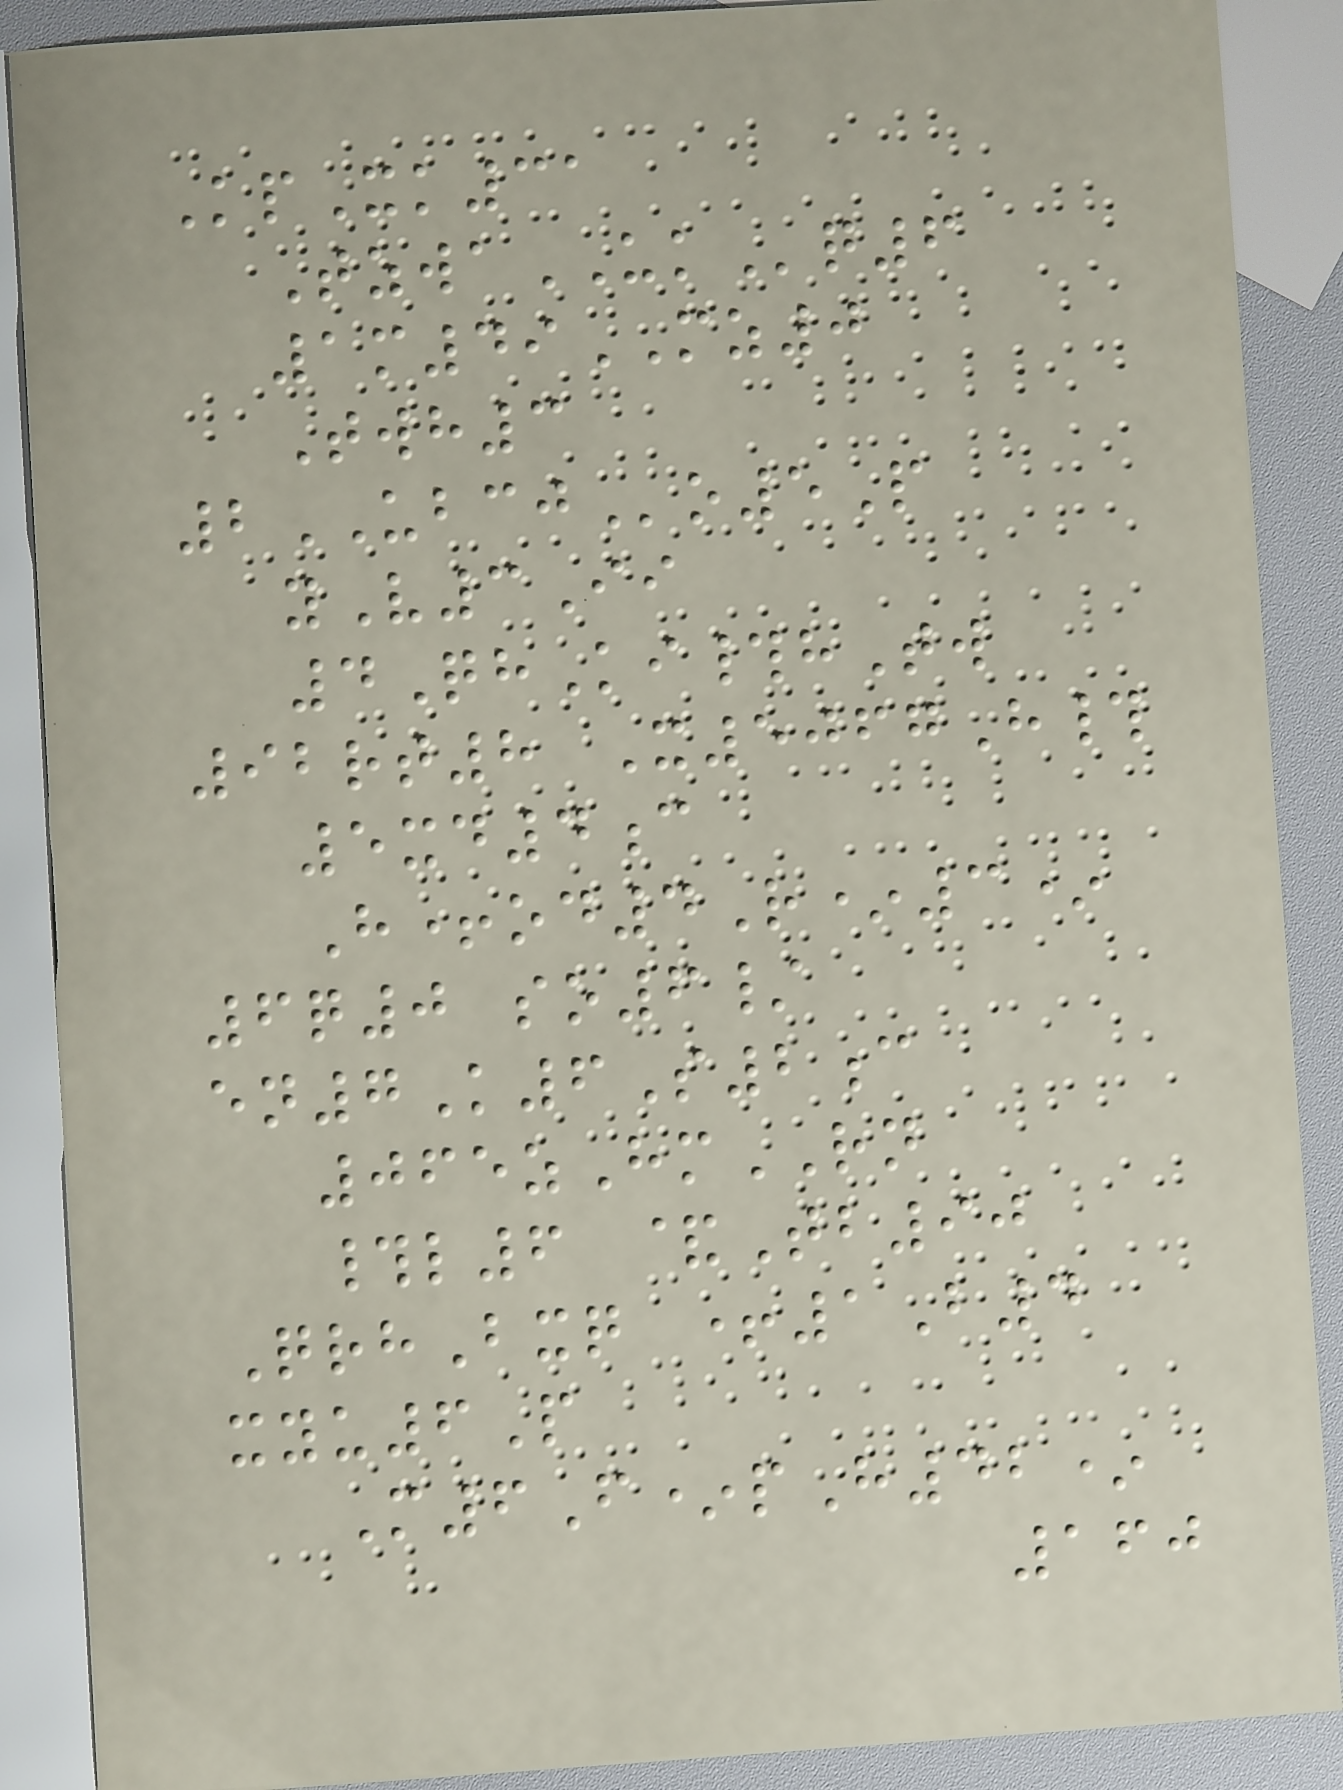KpXk31
TzwaUKq6
1m49MZ0
Twh3
2UBCJo5P
yV3Ii
4QhKi#hTw
92rt8 X5067H#
5xd4c
H+od4R*3*
6q0 so6/
en7K6S2c
065zHmRN
#l6 &Tb90
QrhBxq +1B4
xyu6P
M6F*pH42*
160
